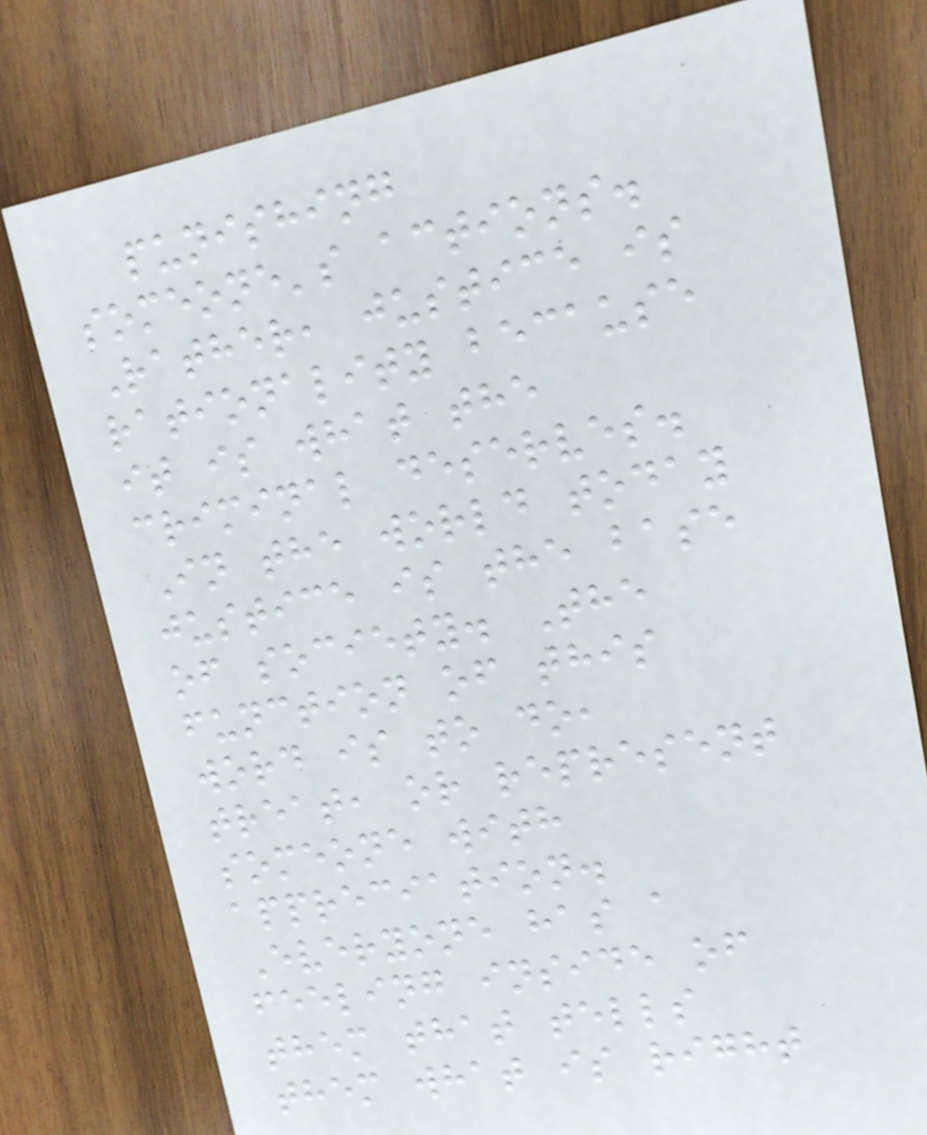punishing
someone's actions.
Rather, justice is
rationality because
it is what the
criminal deserves.
In the world today
justice is the base
of society. The
function of this
word is to do,
treat, or represent
someone with
appreciation.
Everyone has a
feeling inside of
them that tells
them what is right
